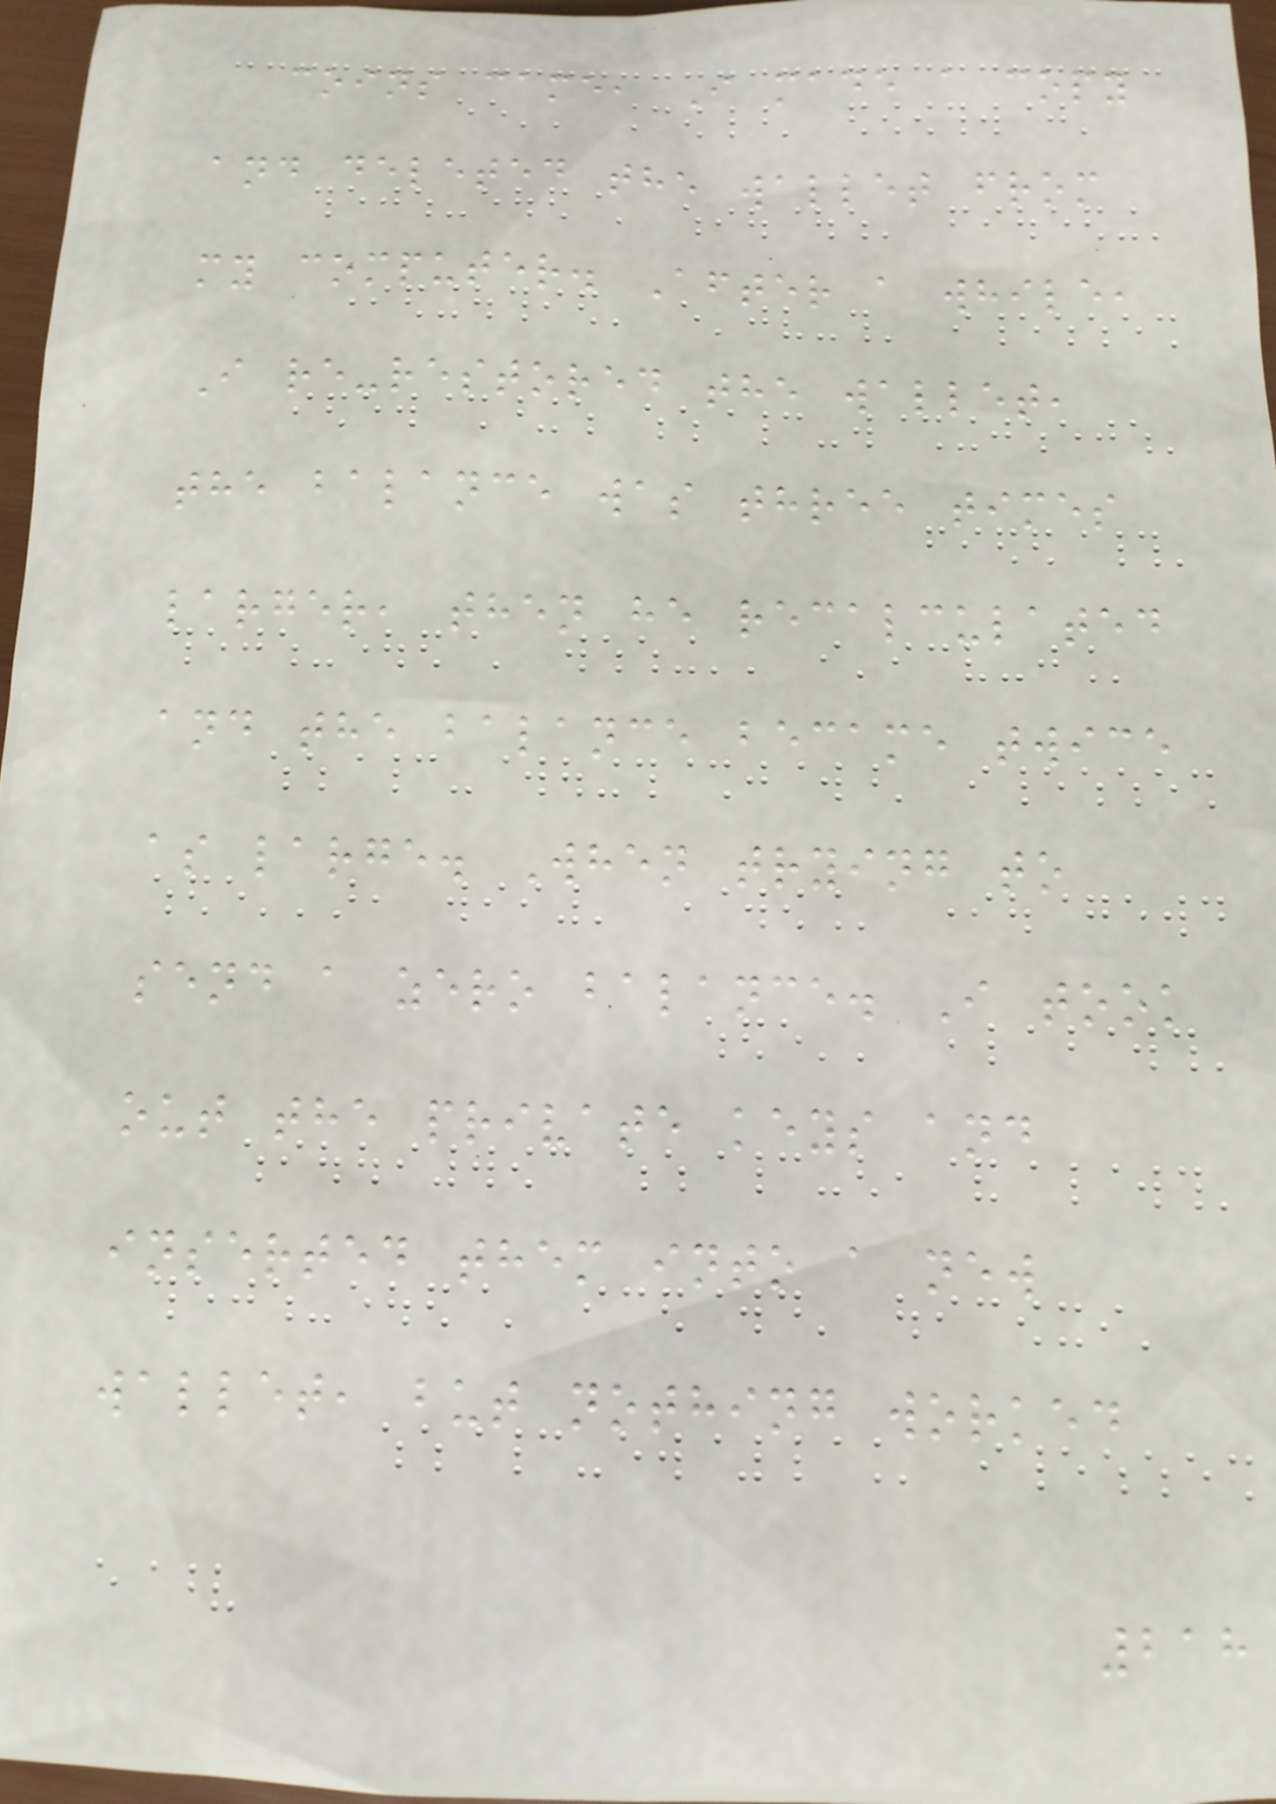coins came, I made a copy
and deleted the wallet from
my computer. After a while,
I re-restored the wallet,
the balance was three times
larger, then he recalculated
and the balance became twice
as large. When trying to
send a zero balance. I took
out the private keys and
inserted them into a new
wallet, but nothing worked
218
